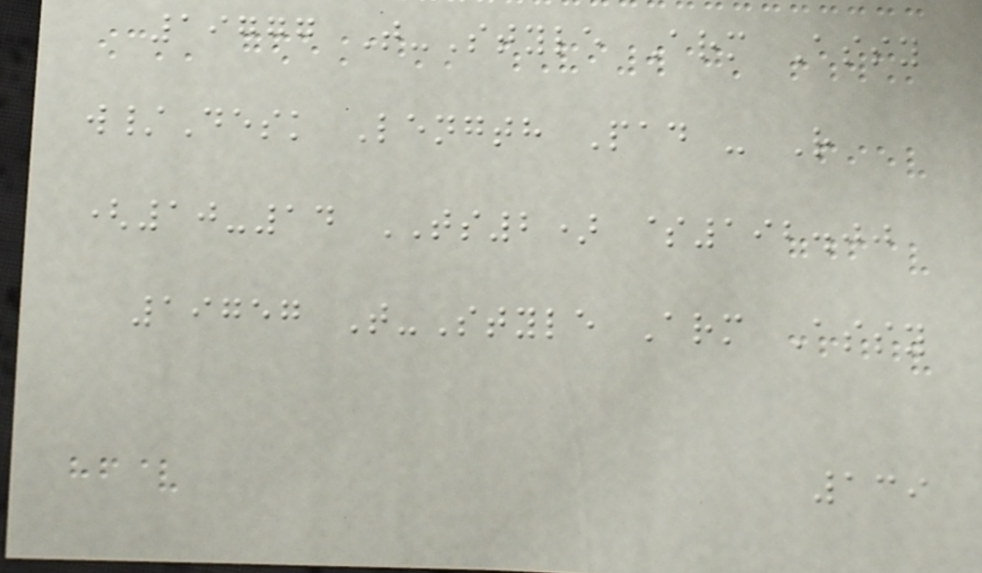19777 T-Style Arm Assy
w/Desk Length Pad - R
(10-14 TS2) $192.00
19757 T-Style Arm Assy
139
